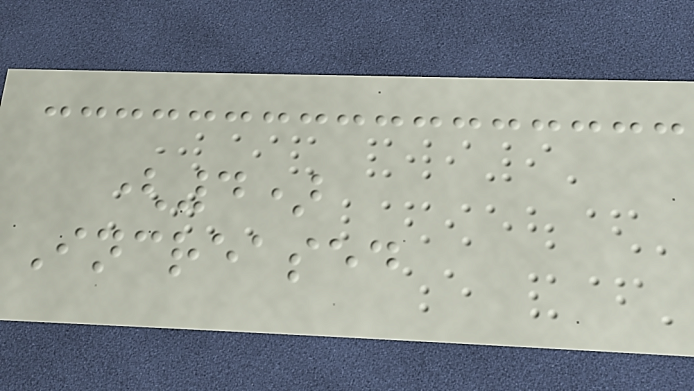(4)
Increased
